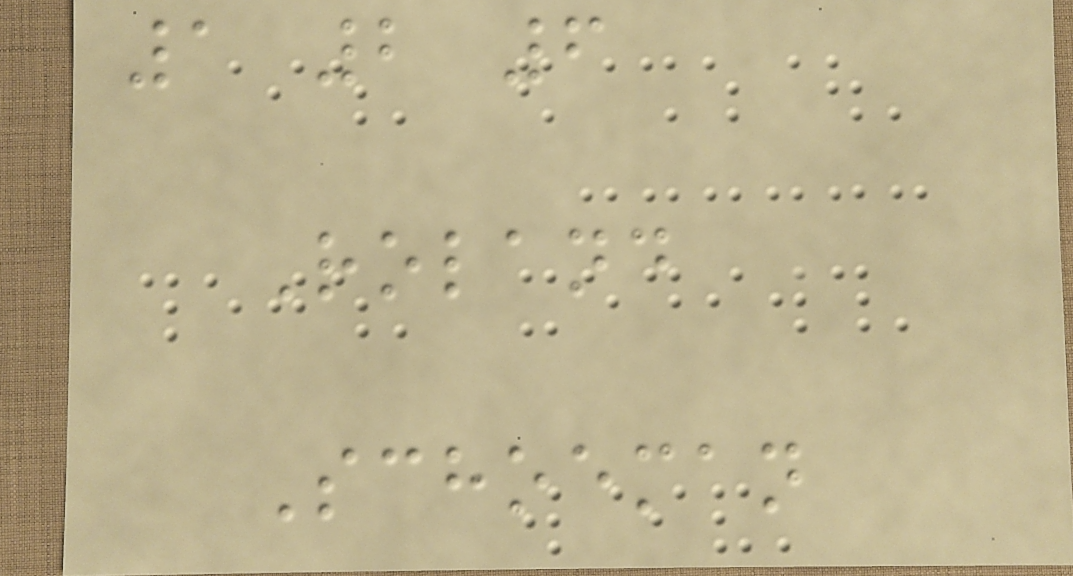1 2 6
Roland
Schoeman
